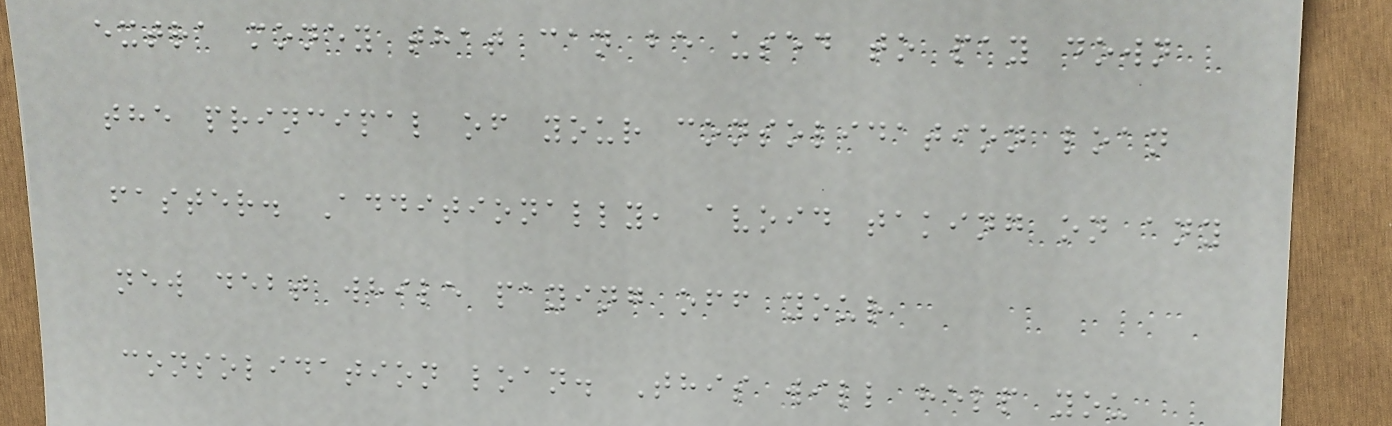extra money that can be used to pay down
the principal of your consolidation loan
faster. Additionally, avoid taking on any
new debt while paying off your
consolidation loan. This will help you
